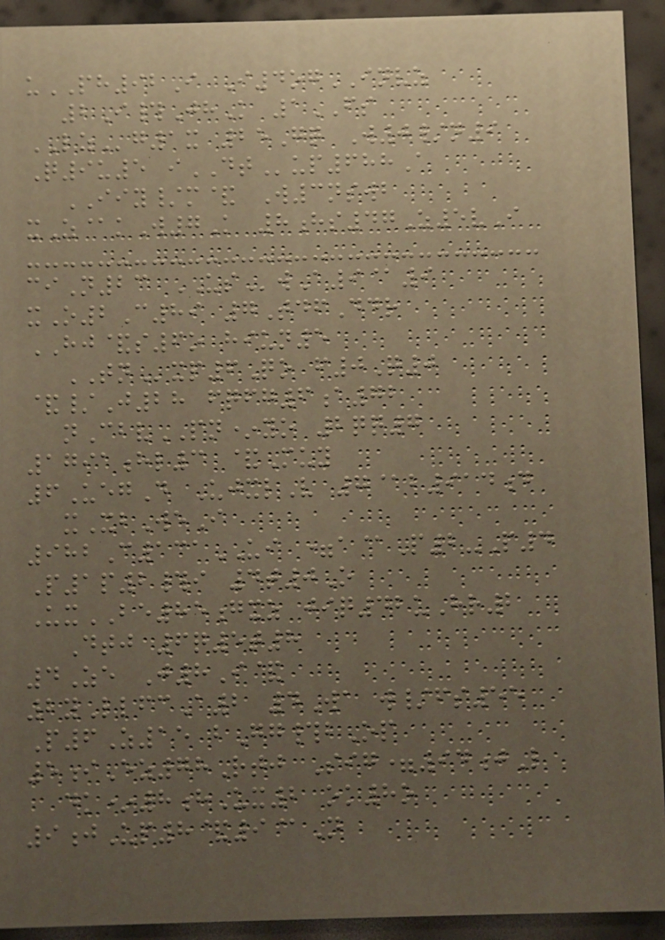uPH92I I4ogINVZ
2I#JhK 1FS
LZg1x 25Gq W0/n9
Q9u5 iDTup688A
IIY/m& W3nswb
xZ@kW7K 8hs47Z5vI
ciN23 USwA9@9
xO2C89 7TdfDdr
HJ&s6o hiun5
TNxp6Qo f0Q0
&/J28 fqfg6a72
nCbvPN*yo 2qq7
1791hl3 &Muy
6UegD UjxlV 7@b914d
xXbWeI
982C131UI =a@P2-P4
P1p2#i 4t0O
UxBE85gxz jiq42uHr2
Dtj 6q5t8
4Ze J8I&
2yLlfcA2 4Wa w/fs55
P6Z15 bGg#bOp
5iEz78Rtj Sig=94jL
dk*8hUx2 ok8o
9jUp8&9@N
